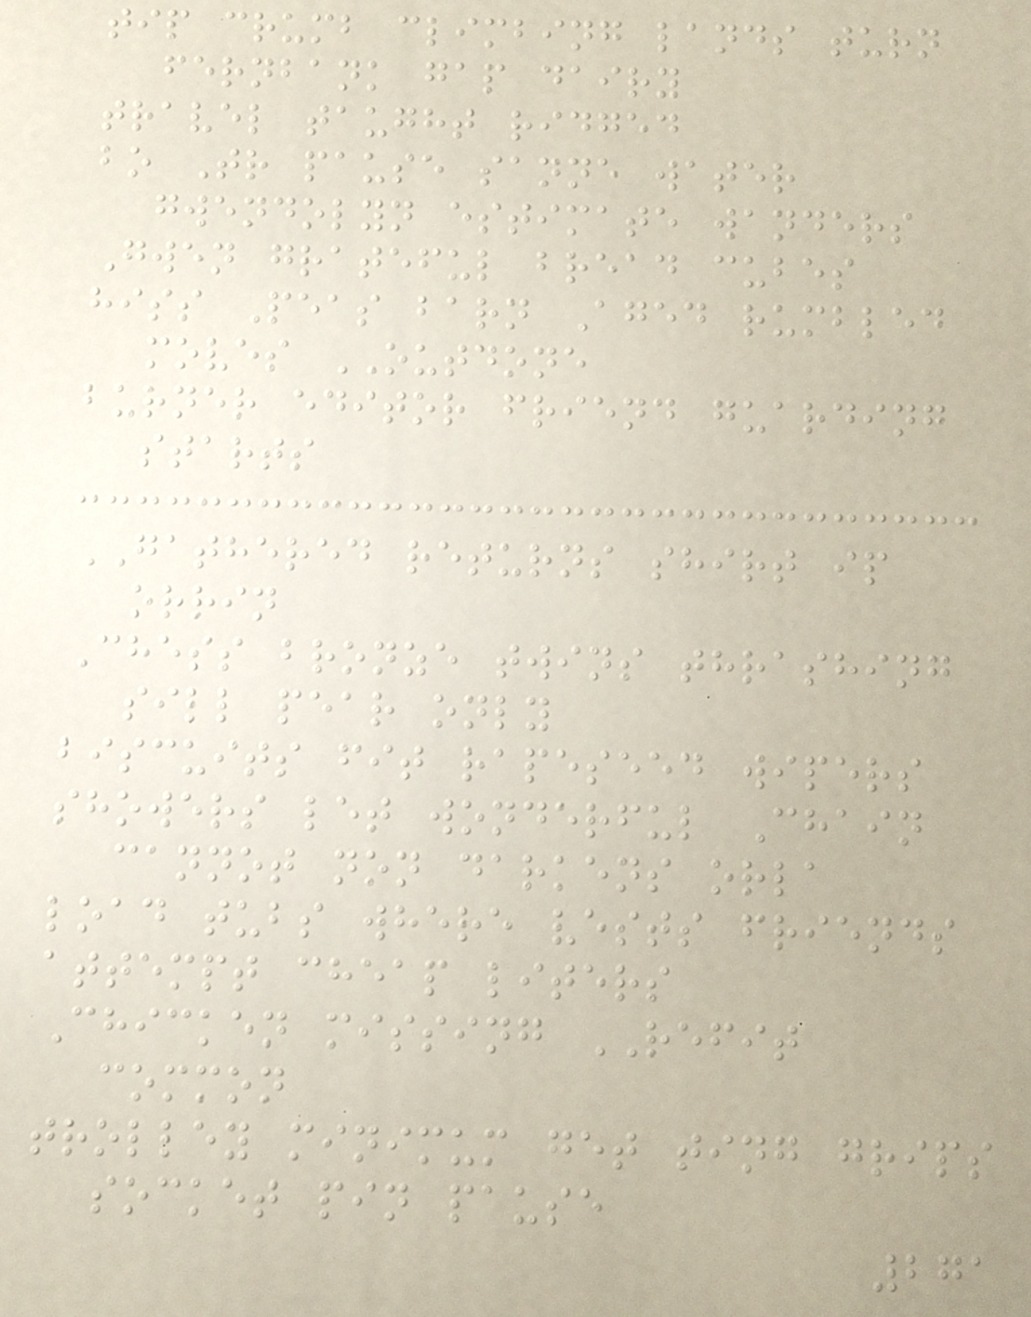tip crumb climbing lands turn
fernbank gap dairy
travel taught ridged
bo Tr pause sanne water
gwendolyn estimate wanders
Gwen grateful bread cubes
hiss Peas barn Aged rumbled
moves OUTDONE
burner editor friend guarding
starts
GATHERED returns shirt ip
orrin
Chess bronze twins thrashing
sill pear only
biscuits fit rapeseed wipers
showers let wonderful Chain
cannot non darkens orla
load tubs where vests friends
attempt cheap liters
Chicken missing REFIT
common
trolley minimum get ting grips
socket pin pause
271
